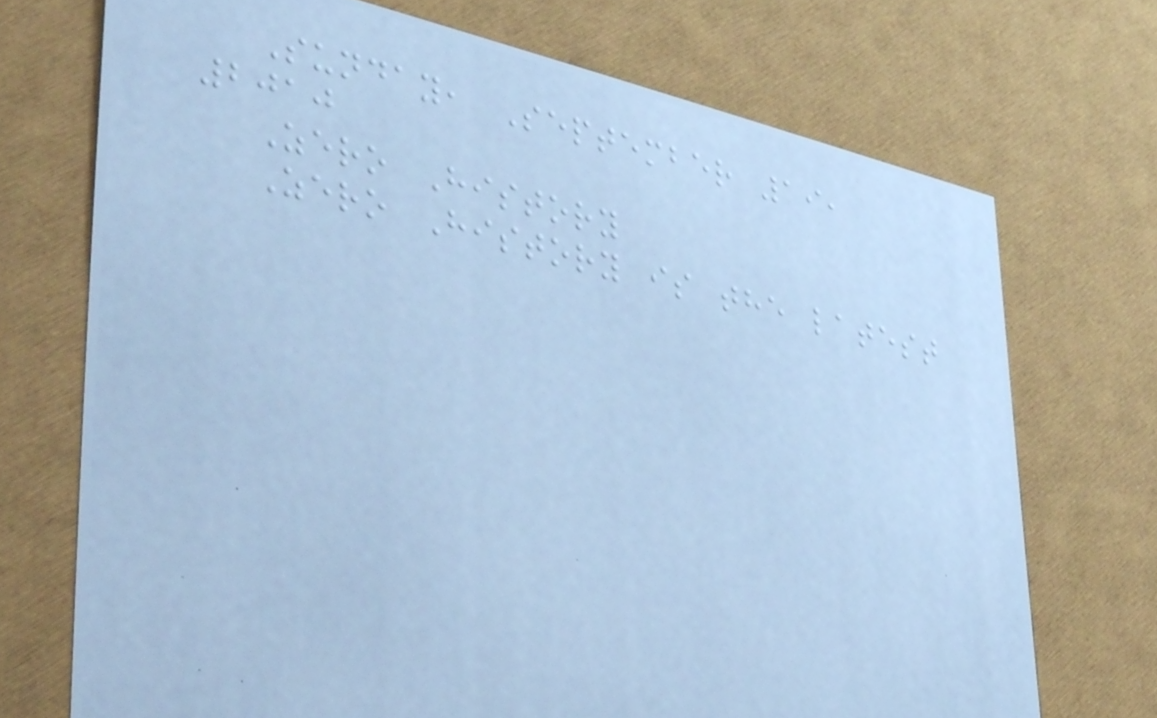Sunday, September 19,
2010
Zero History
Zero History is the latest
